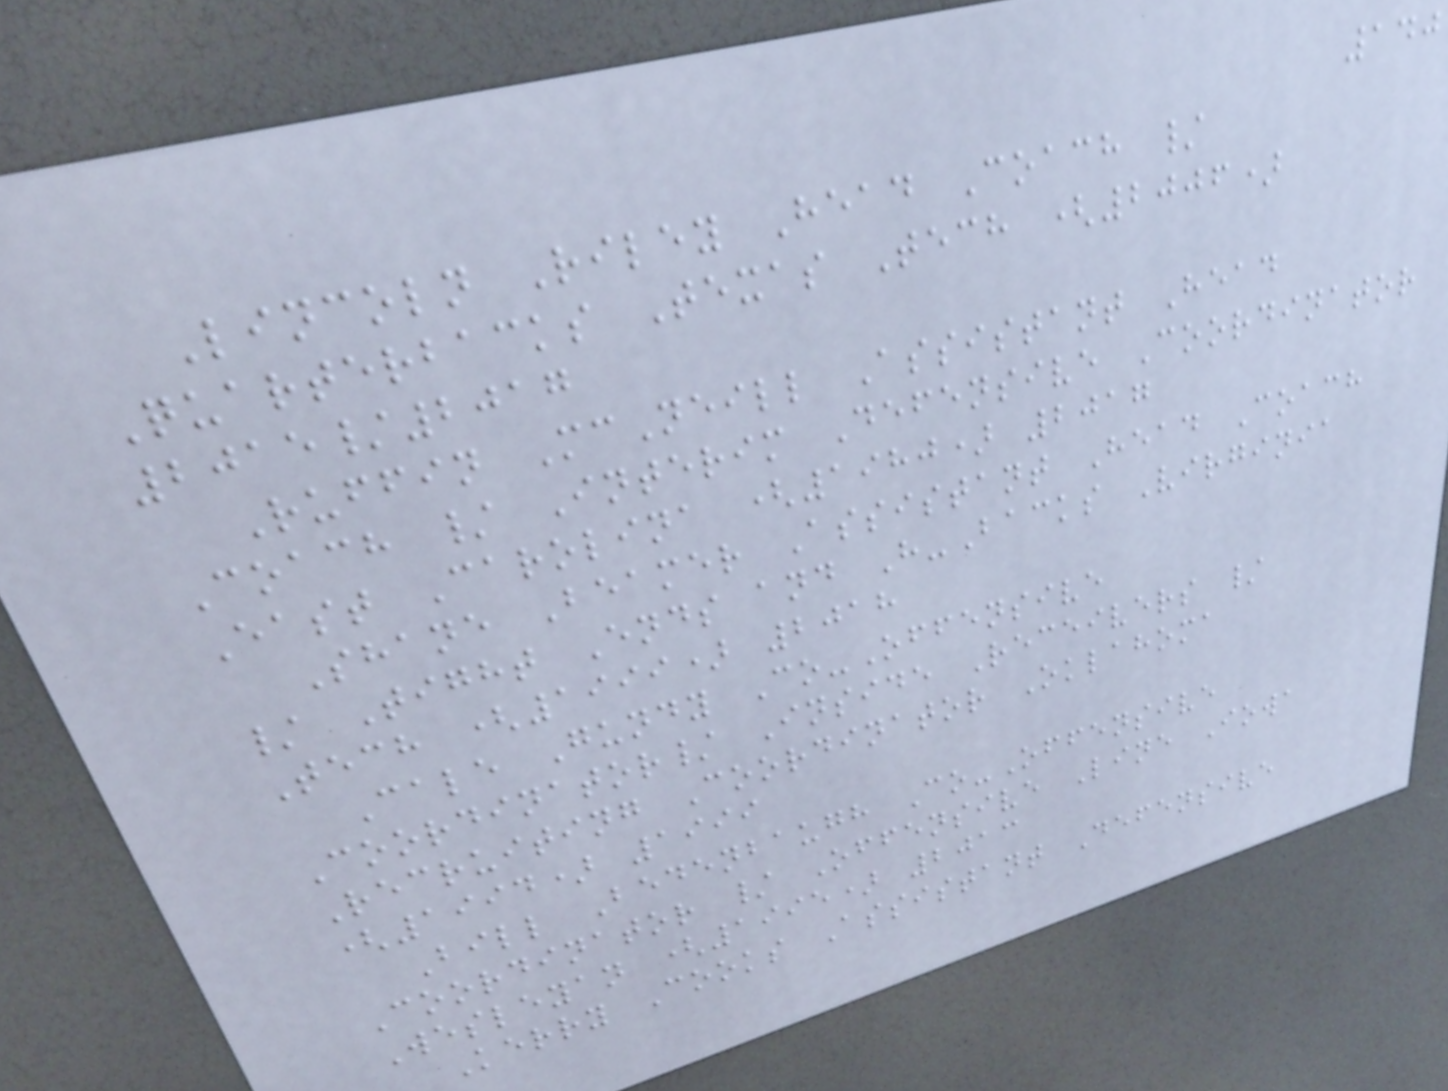140
Lincoln Riley Head Coach /
Quarterbacks Texas Tech (2006)
2015/2017
Ruffin McNeill Assistant Head
Coach / Interim Defensive Coordinator
East Carolina (1980) 2017
Shane Beamer Assistant Head Coach
/ Tight Ends and H-Backs Virginia
Tech (1999) 2018
Cale Gundy Co-Offensive
Coordinator/ Inside Receivers /
Recruiting Coordinator Oklahoma
(1994) 1999
Bill Bedenbaugh Co-Offensive
Coordinator / Offensive Line Iowa
Wesleyan (1995) 2013
Kerry Cooks Assistant Defensive
